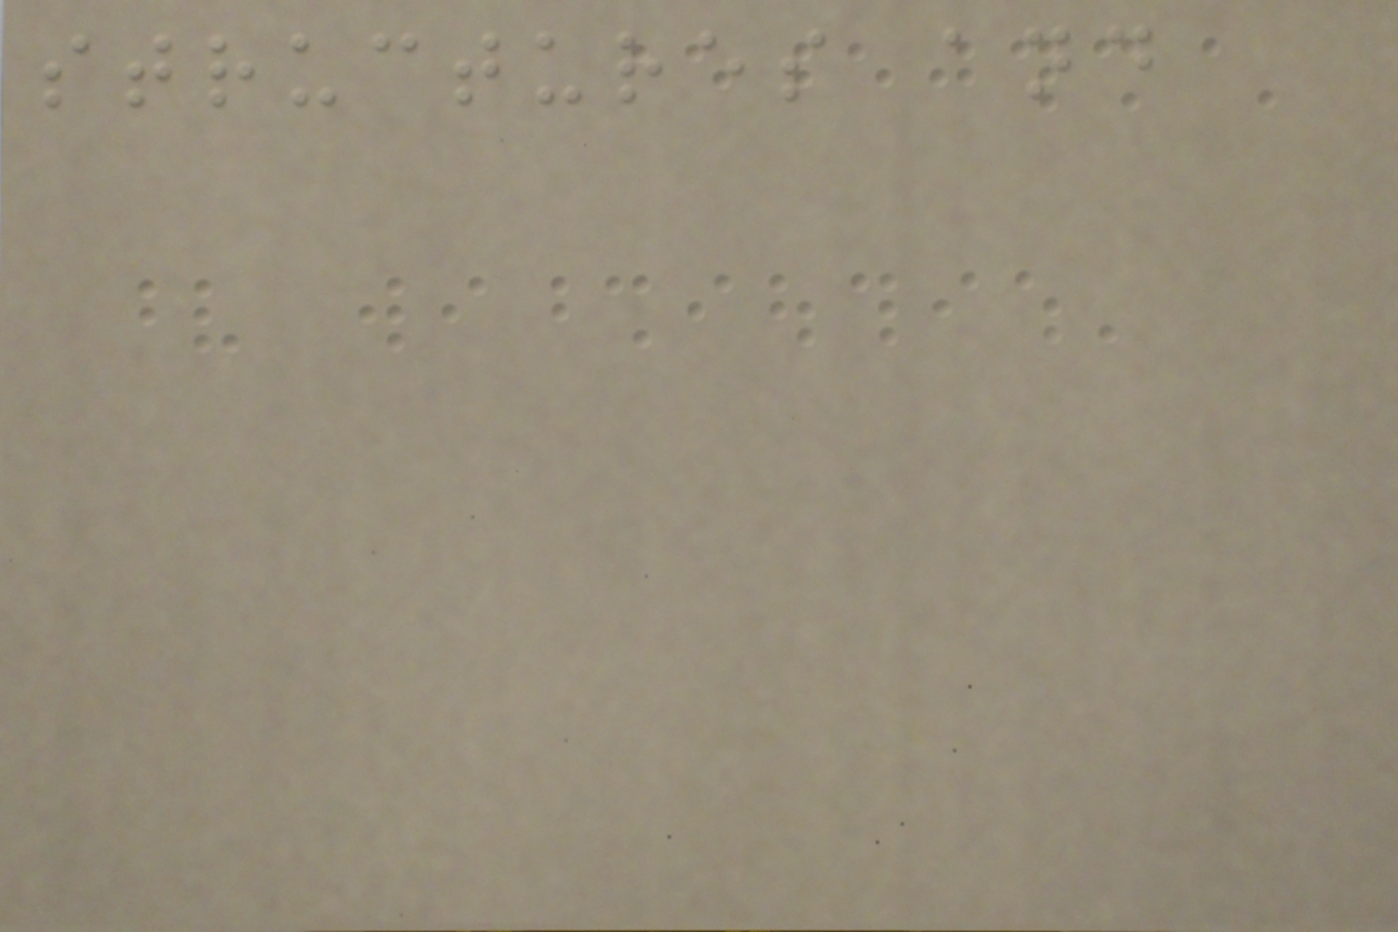structures and
